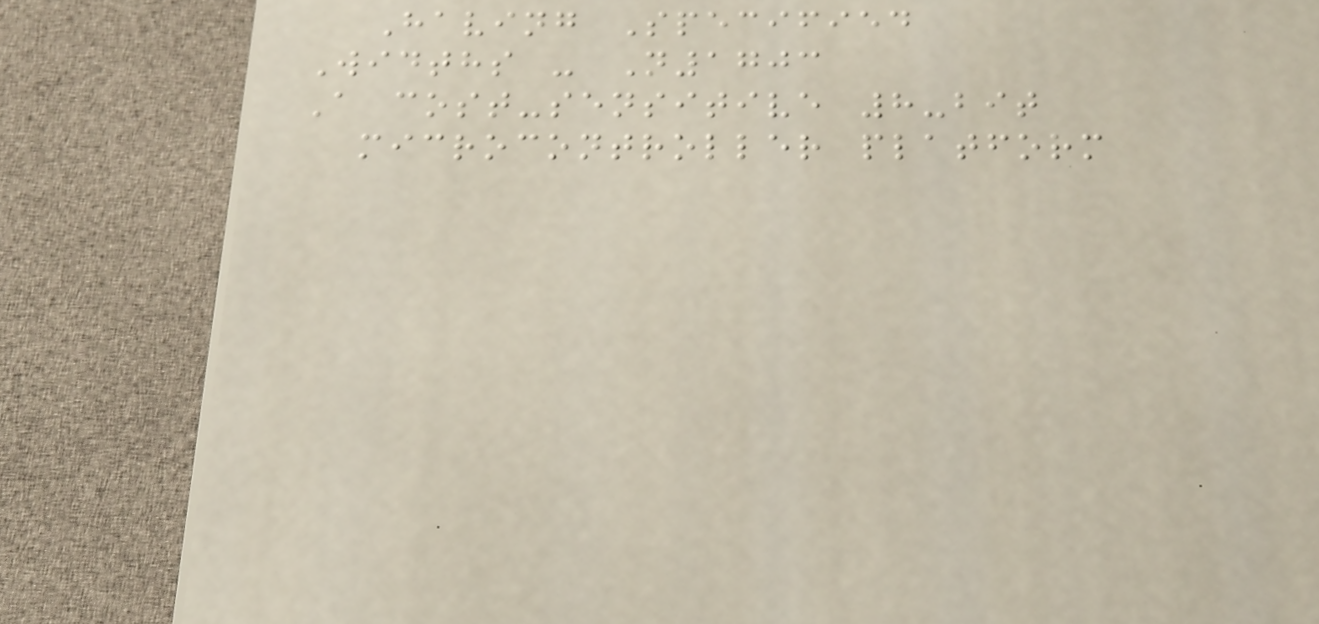Having Specified
Widths - N1703
A cost-sensitive 8-bit
microcontroller platform
